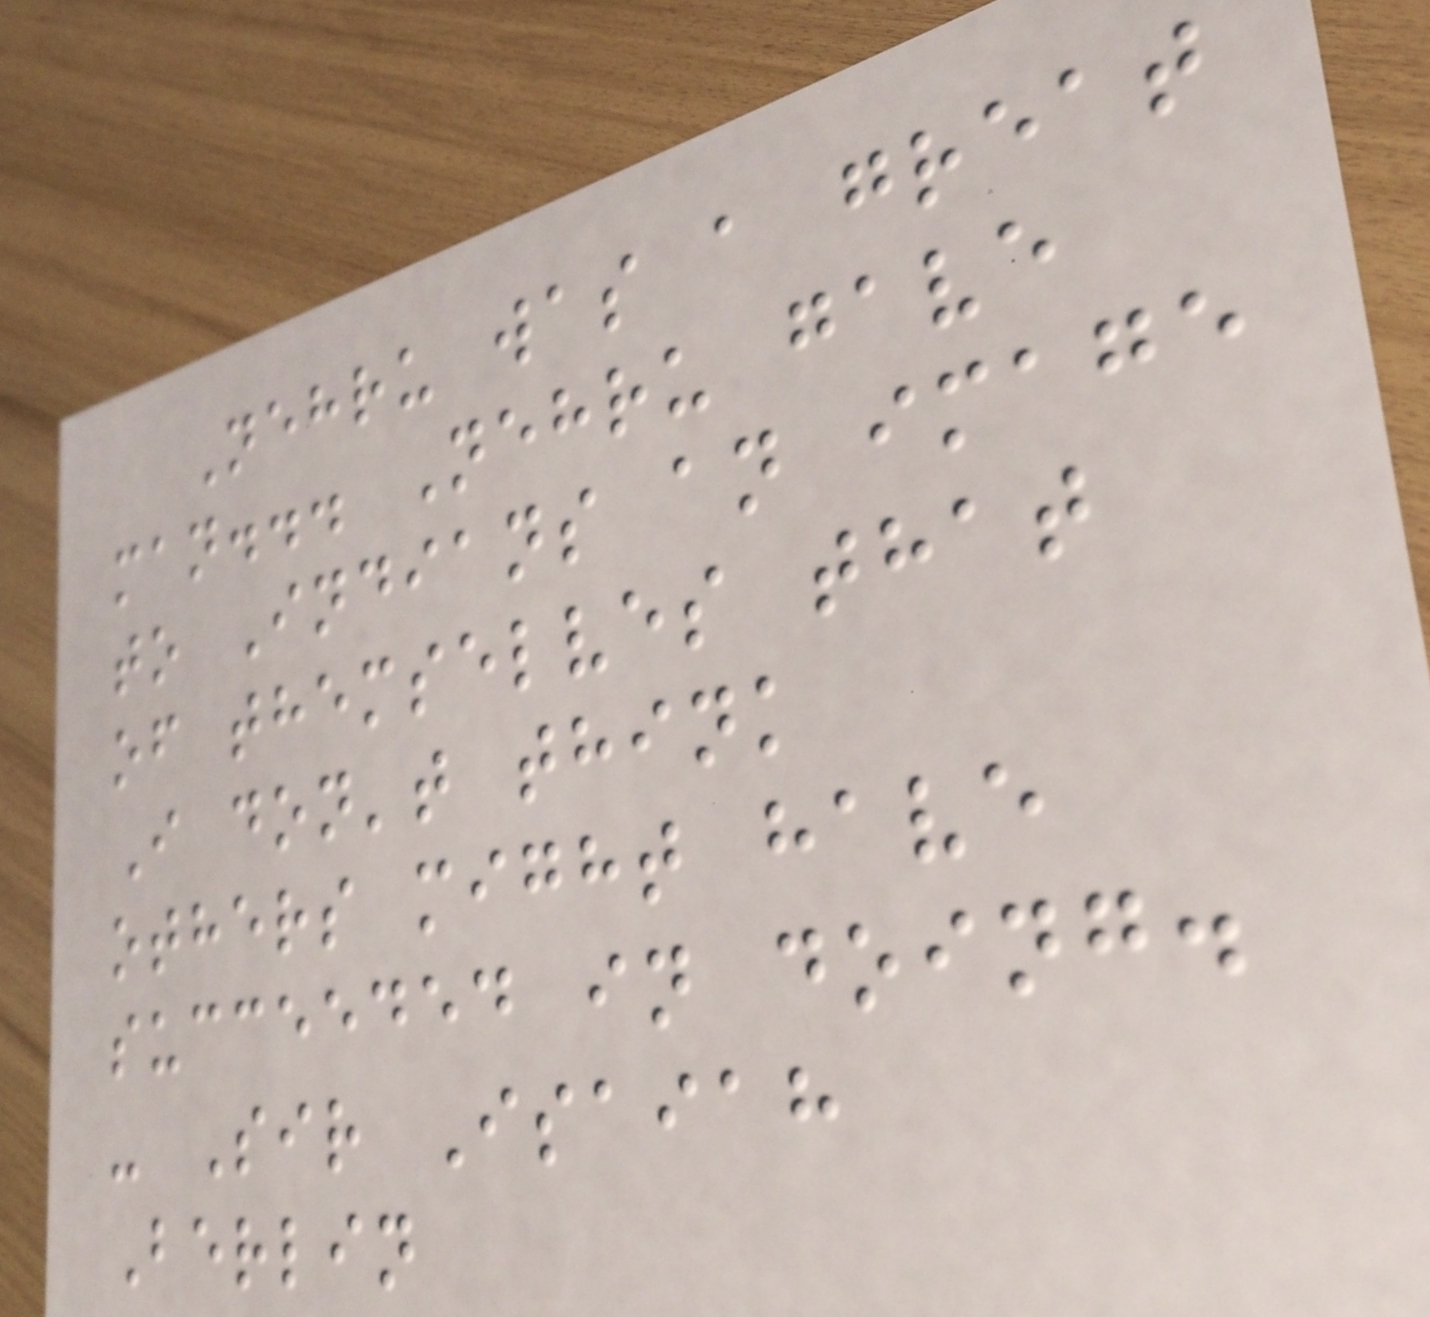Nehru was a great
man... Nehru gave
to Indians an image
of themselves that
I don't think
others might have
succeeded in doing.
- Sir Isaiah
Berlin
